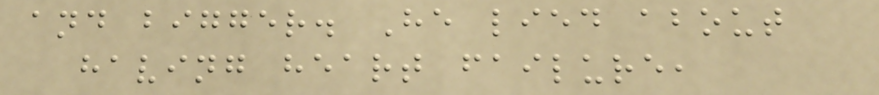and bigger. He lied about
having heart failure,
